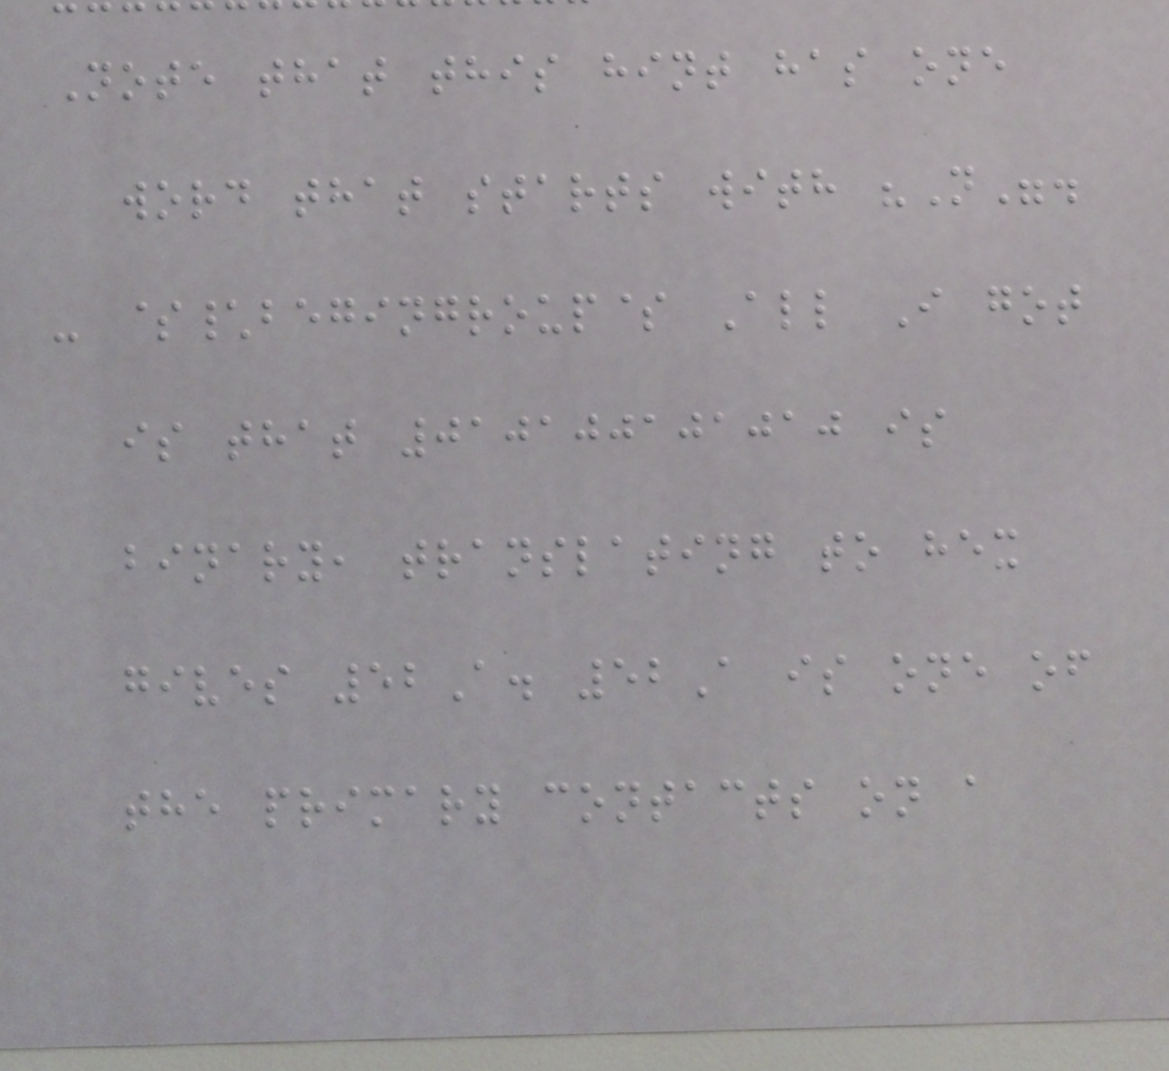Note that this hint has one
word that starts with "N".
- $\begingroup$ All I got
is that 010100101010 is
binary, translating to hex
gives 52A. 52A is one of
the primary contacts on a
